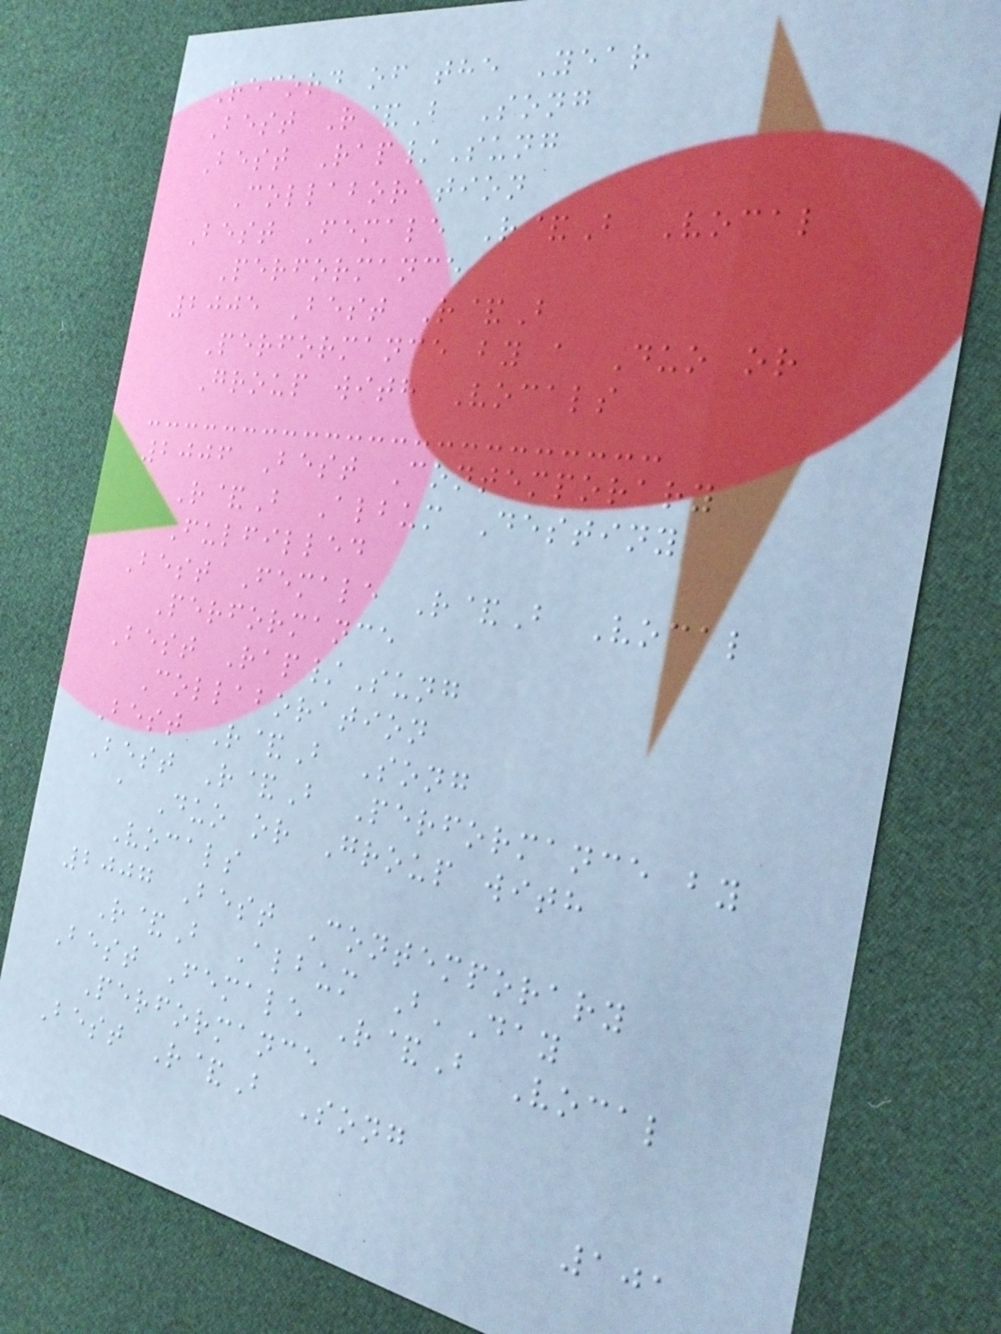Record of the Year
Best R&B Song
Best Rap/Sung
Collaboration
Best Female R&B Vocal
Performance
2005 Best R&B
Performance by a Duo or
Group with Vocals
2006 Best Contemporary
R&B Album Destiny
Fulfilled
Best Female R&B Vocal
Performance
Best Rap/Sung
Collaboration
Best R&B Song
Best R&B Performance by
a Duo or Group with
Vocals
2007 Best Contemporary
R&B Album B'Day
Best Female R&B Vocal
Performance
Best R&B Song
101
